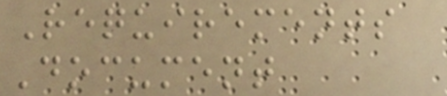Requirements
Document
